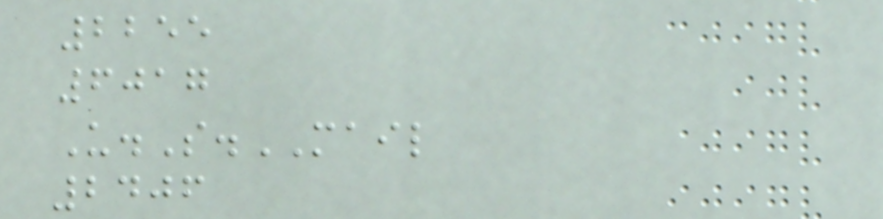2255
6017
U.S.MAIL
2406
